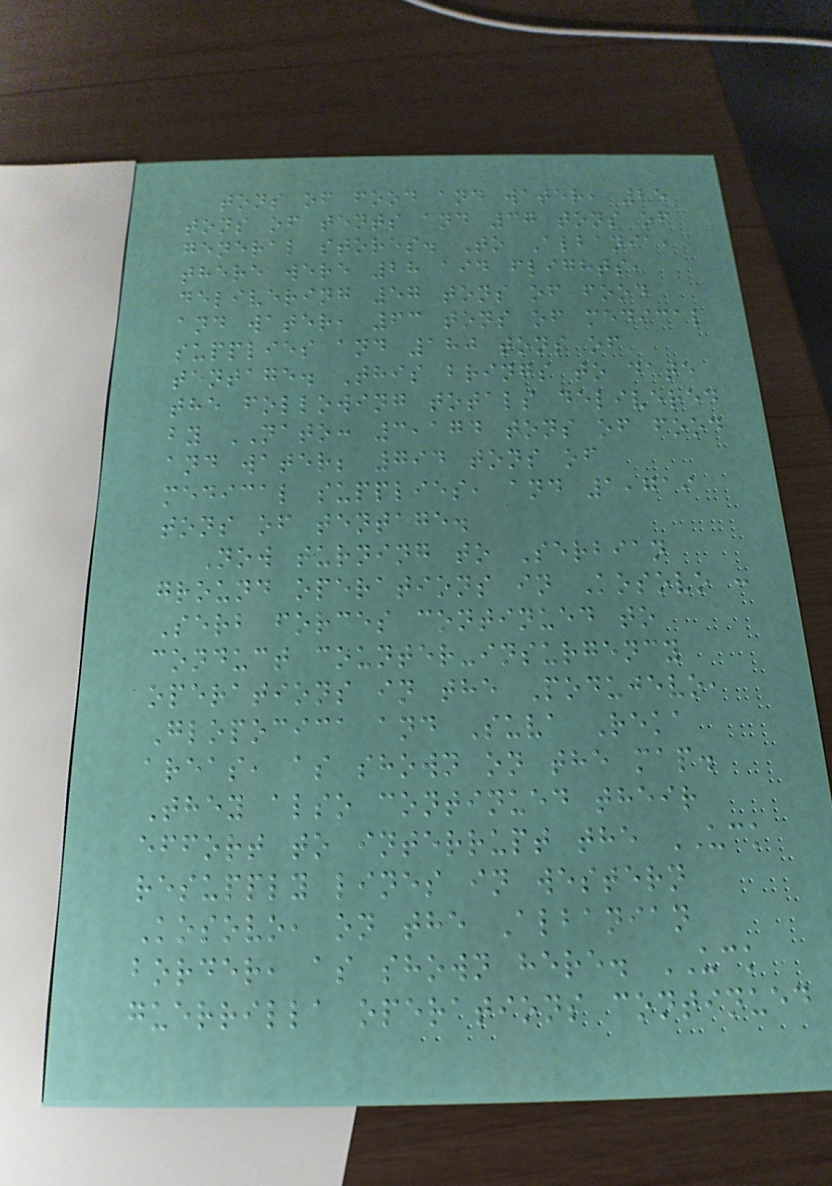tons of food and water, 25
tons of tents and 37 tons of
general stores. To Albania,
there were 28 aid flights,
delivering 57 tons of food
and water, 63 tons of medical
supplies and 180 tons of
tentage. This brings to date
the following totals delivered
by NATO: 3,174 tons of food
and water; 794 tons of
medical supplies, and 1,719
tons of tentage.
Now turning to Serbian
ground operations in Kosovo :
Serb forces continued to
conduct counter-insurgency
operations in the Podujevo,
Glopocica and Suva Reka
areas, as shown on the map.
They also continued their
effort to interrupt the UCK
resupply lines in western
Kosovo, on the Albanian
border, as shown here. UCK
guerrilla operations continued
